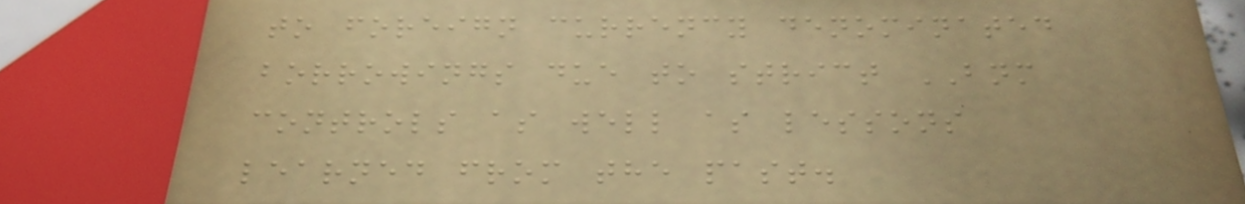to foreign currency denominated
borrowings due to strict BNM
controls as well as lessons
learned from the past.
